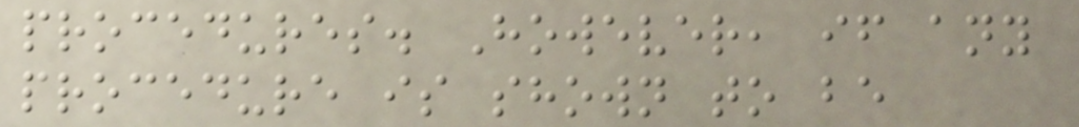procedures. However, if any
procedure is shown to be
